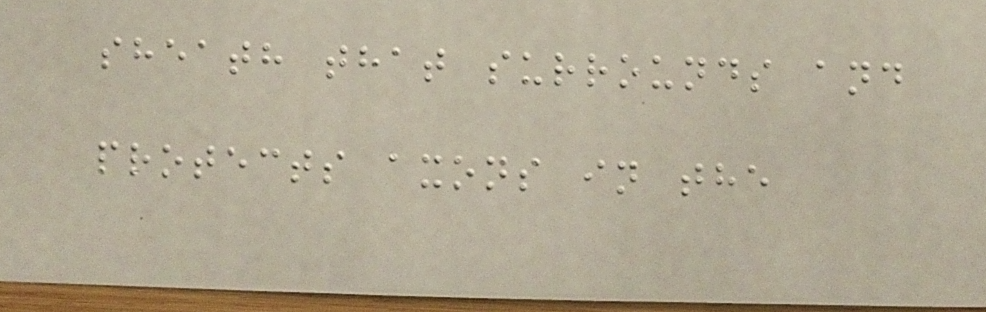sheath that surrounds and
protects axons in the
